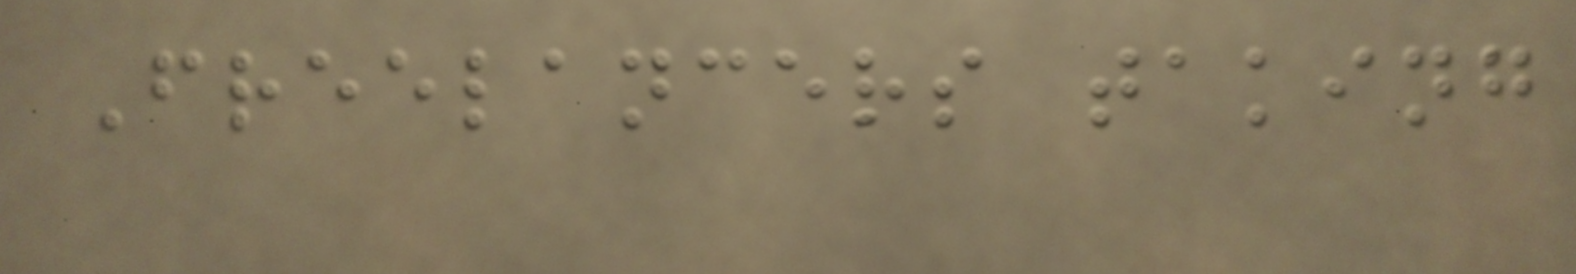Freelancers taking
